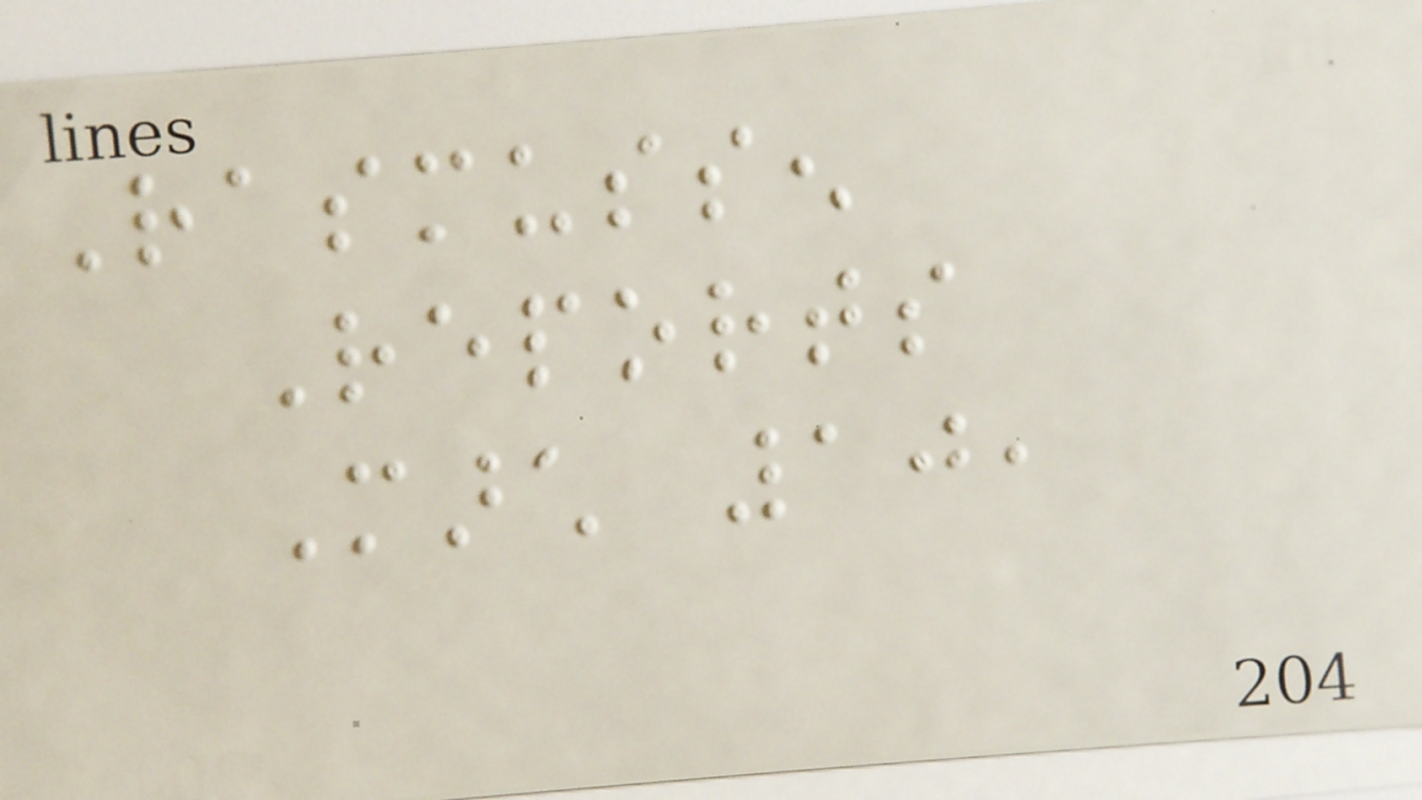Rasmussen
Reports
March 10,
